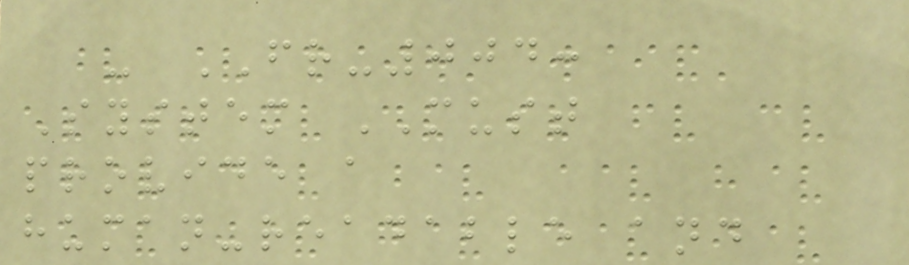- FR-004:
System MUST
provide a
human-readable and
